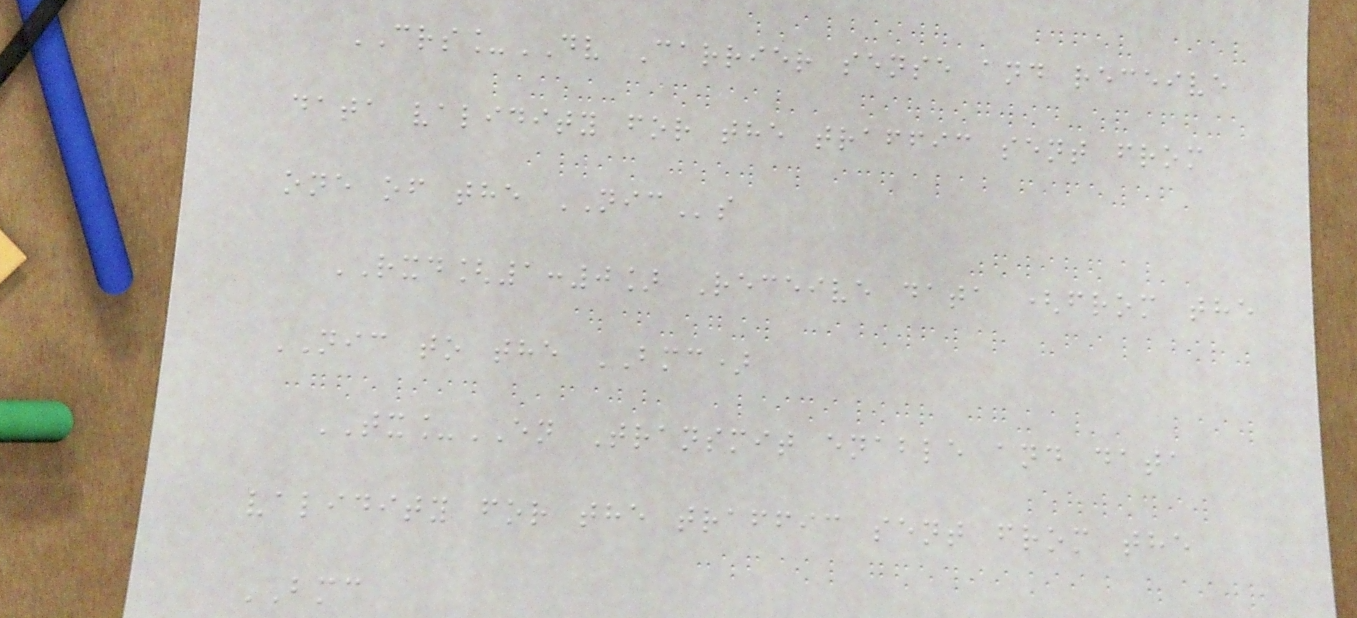CRS_DV Carrier sense and receive
data validity for the traffic sent from
one of the NICs
RXD[1:0] Receive data (from the
NIC to the BMC)
TX_EN Transmit enable and data
validity for the traffic sent from the
BMC
